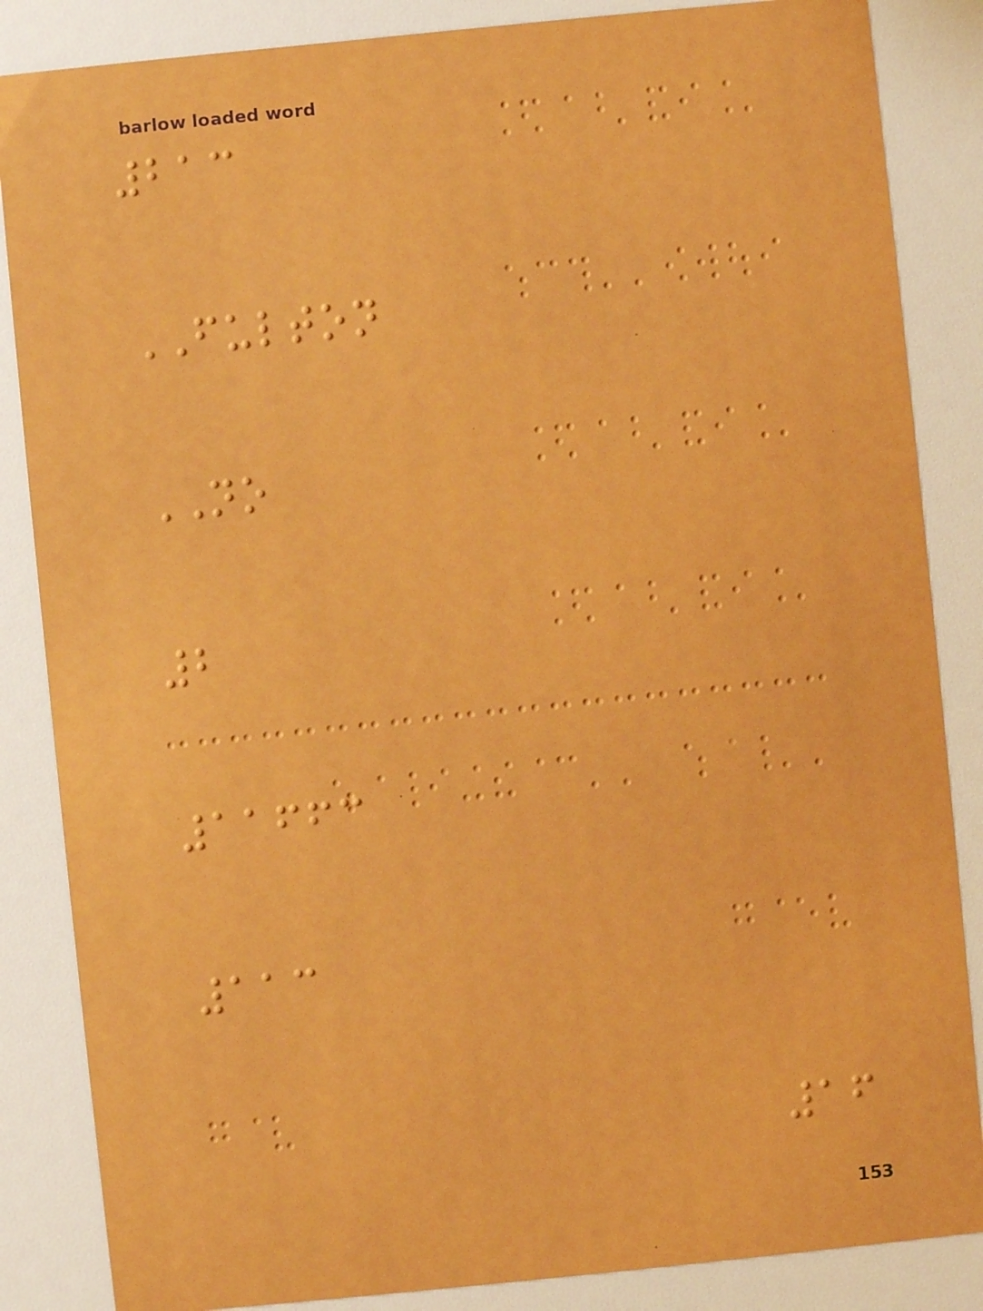213
FULTON
NO
2
11663
113
16
